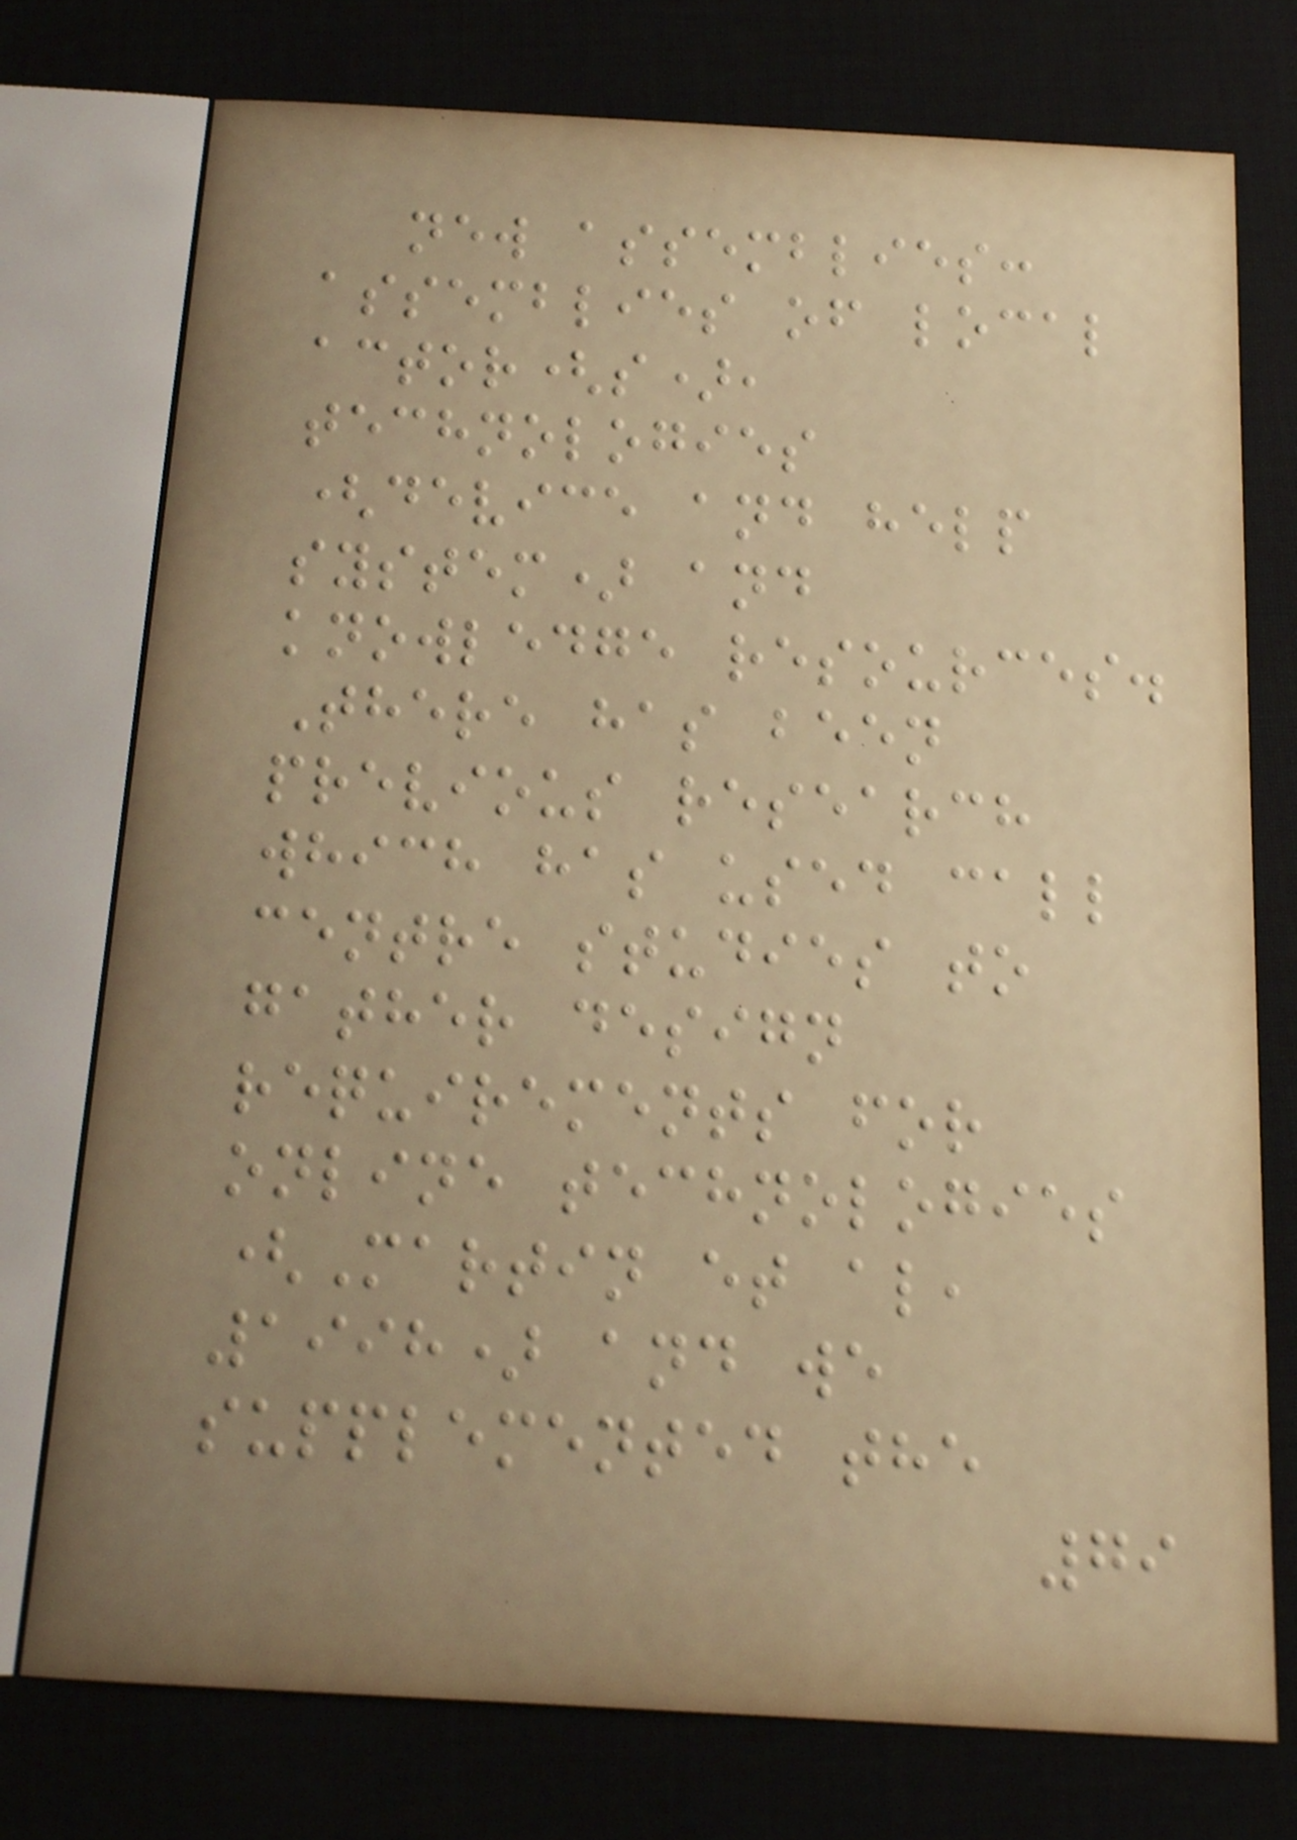new assemblies:
assemblies of local
actor(s),
technologies
(device and help
system) and
knowledge resources.
There has been
previous research
which has used call
centre studies to
gather design
requirements for
online technologies
(Martin et al,
1998) and we
supplemented the
79
